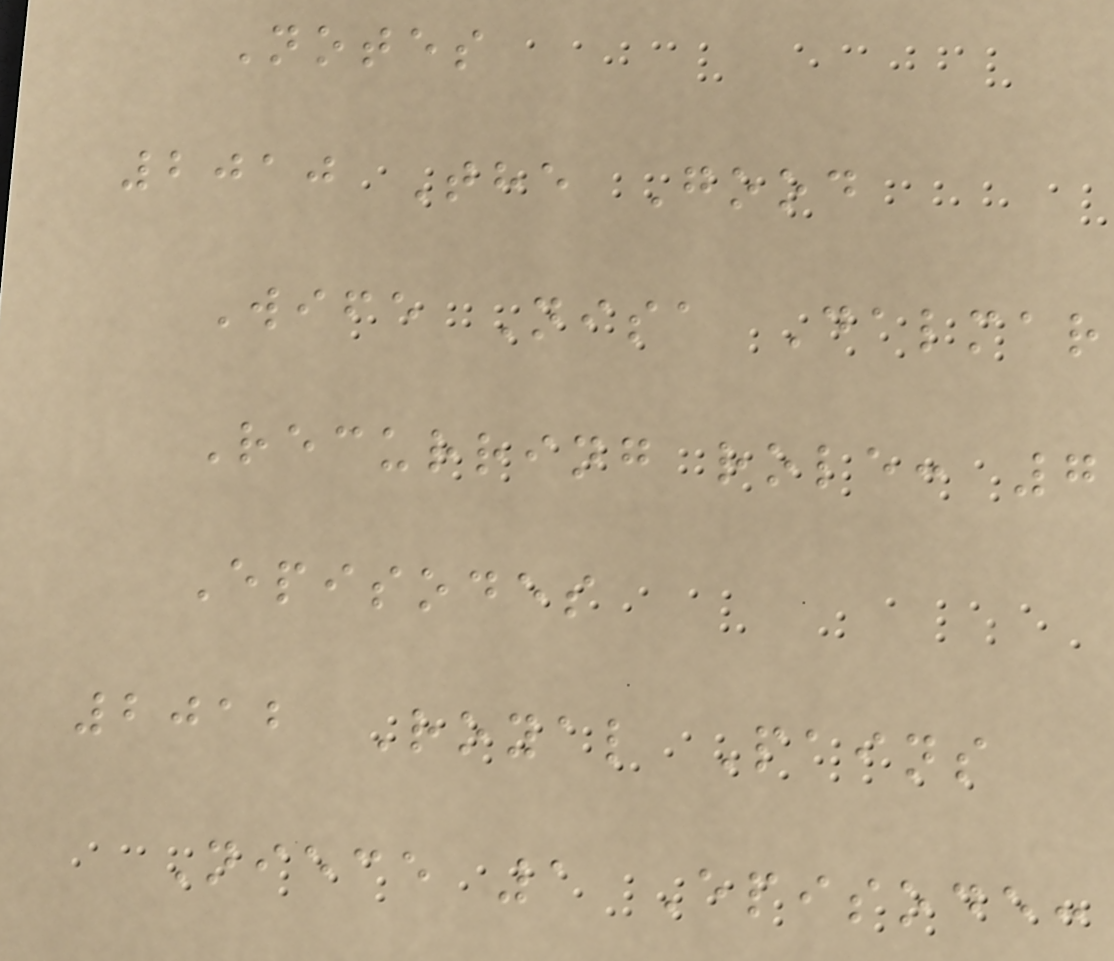Notes
2010 The Good
Wife Nisa Dalmar
Recurring role: 7
Episodes
2012 Royal Pains
Niece 1 Episode:
